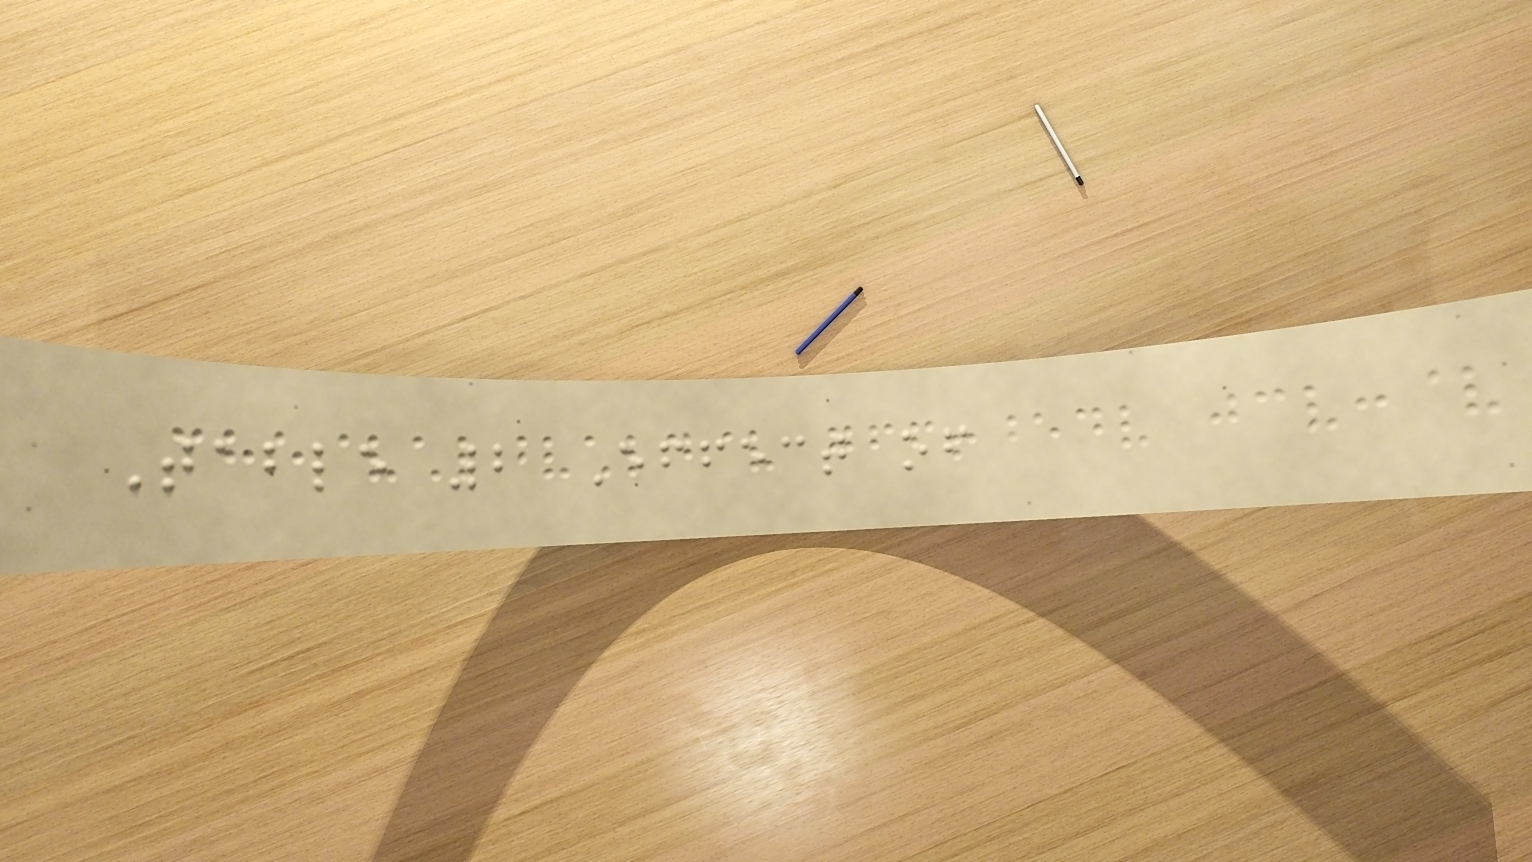Table 2 Effect of
